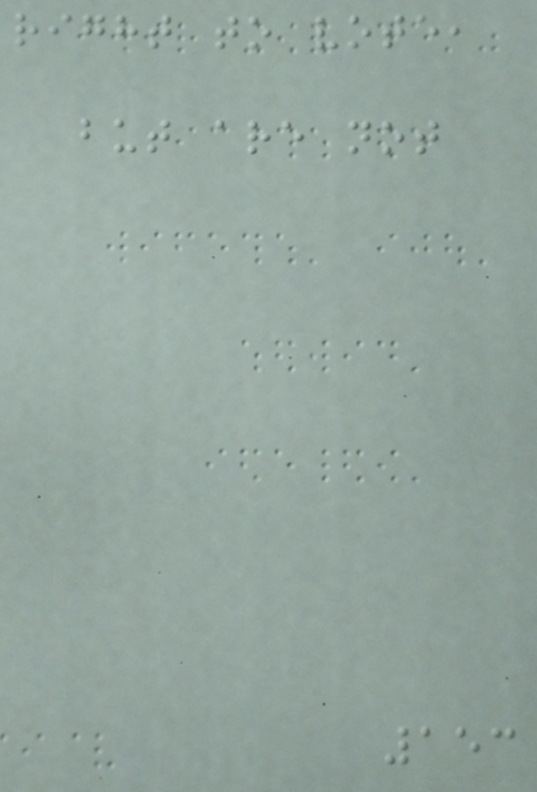right to vote,
but are not
153
